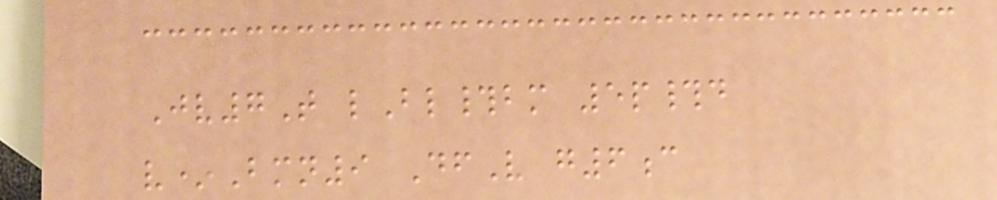Jv7T lBl#bm 5p#d
v*Bmn9 DfV g6c
